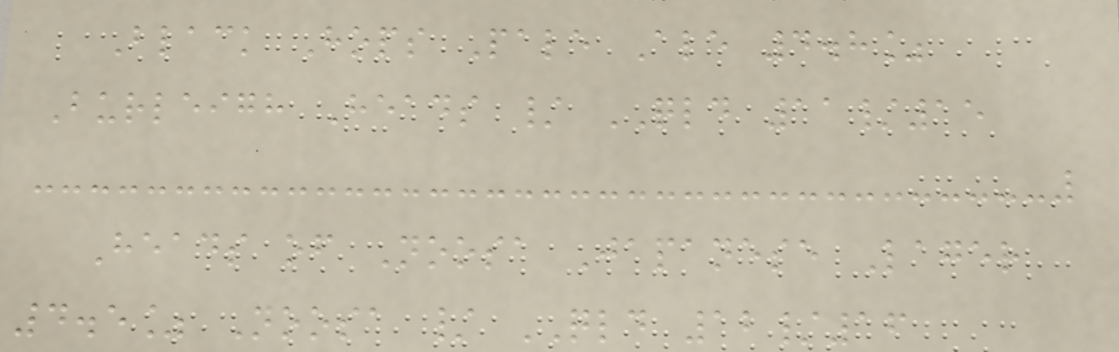Black Hops Pale Ale 4.8%
Burleigh Heads / QLD 11/15
Heads of Noosa Japanese Lager
4.5% Noosa / QLD 12/16
